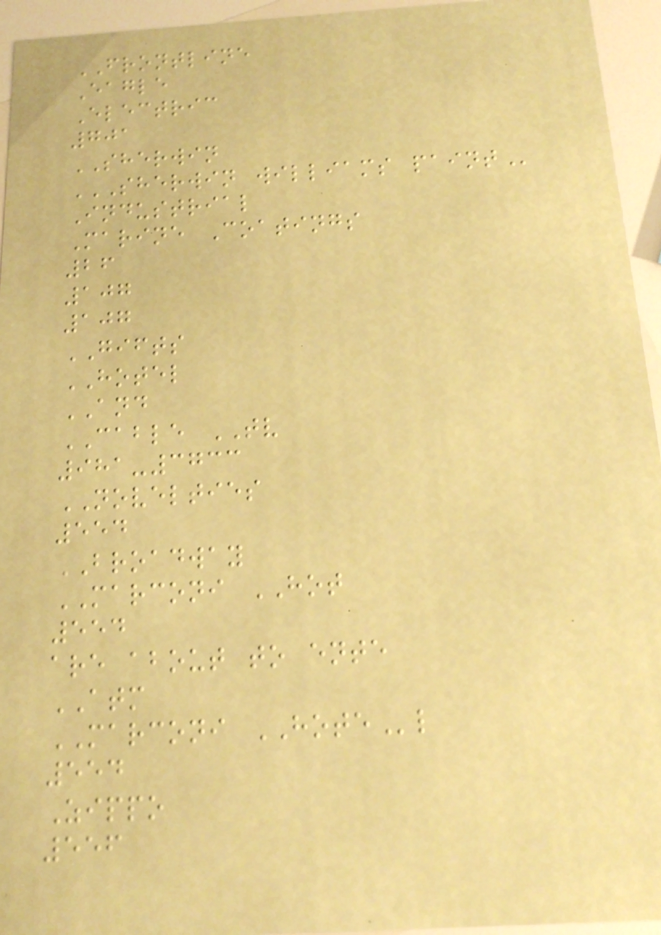FRONTLINE
Eagle
Electric
701
SHERWIN
SHERWIN WILLIAMS PAINT
Industrial
Marine Coatings
26
107
107
GIFTS
HOTEL
AND
CABLE TV
981-3733
NOVELTIES
554
BROADWAY
MARCONI HOT
554
are about to ente
ATM
MARCONI HOTEl
554
Zippo
556
